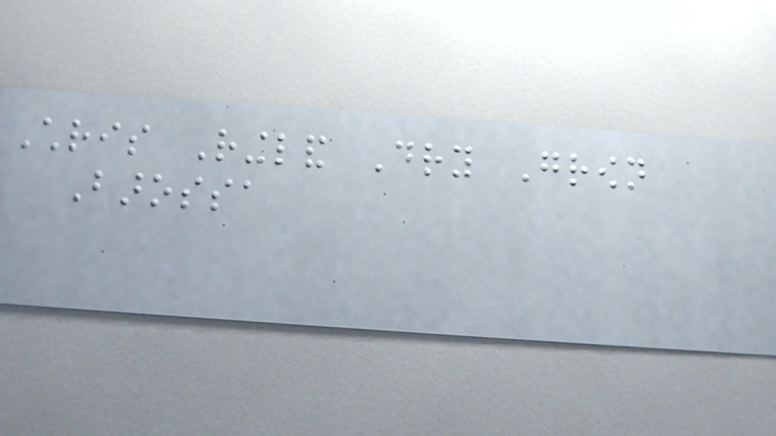Chris Ringland Dry Grown
Barossa
